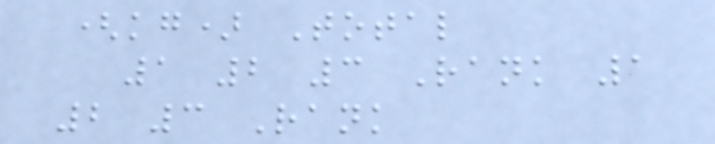(kg) Total
1 2 3 Rank 1
2 3 Rank
